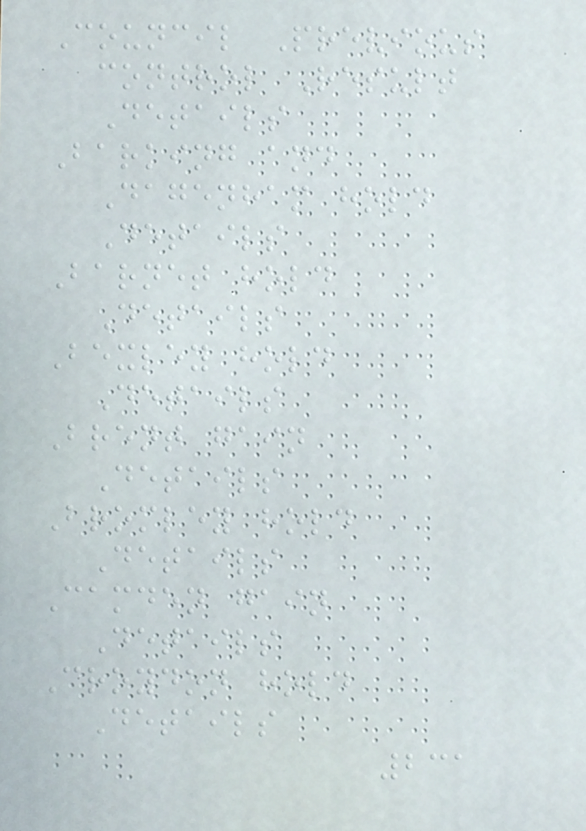Council Previous
control Result
Details
Barking and
Dagenham hold
Details
Barnet hold
Details
Bexley hold
Details
Brent gain
Details
Bromley hold
Details
Camden gain
Details
Croydon hold
Details
231
